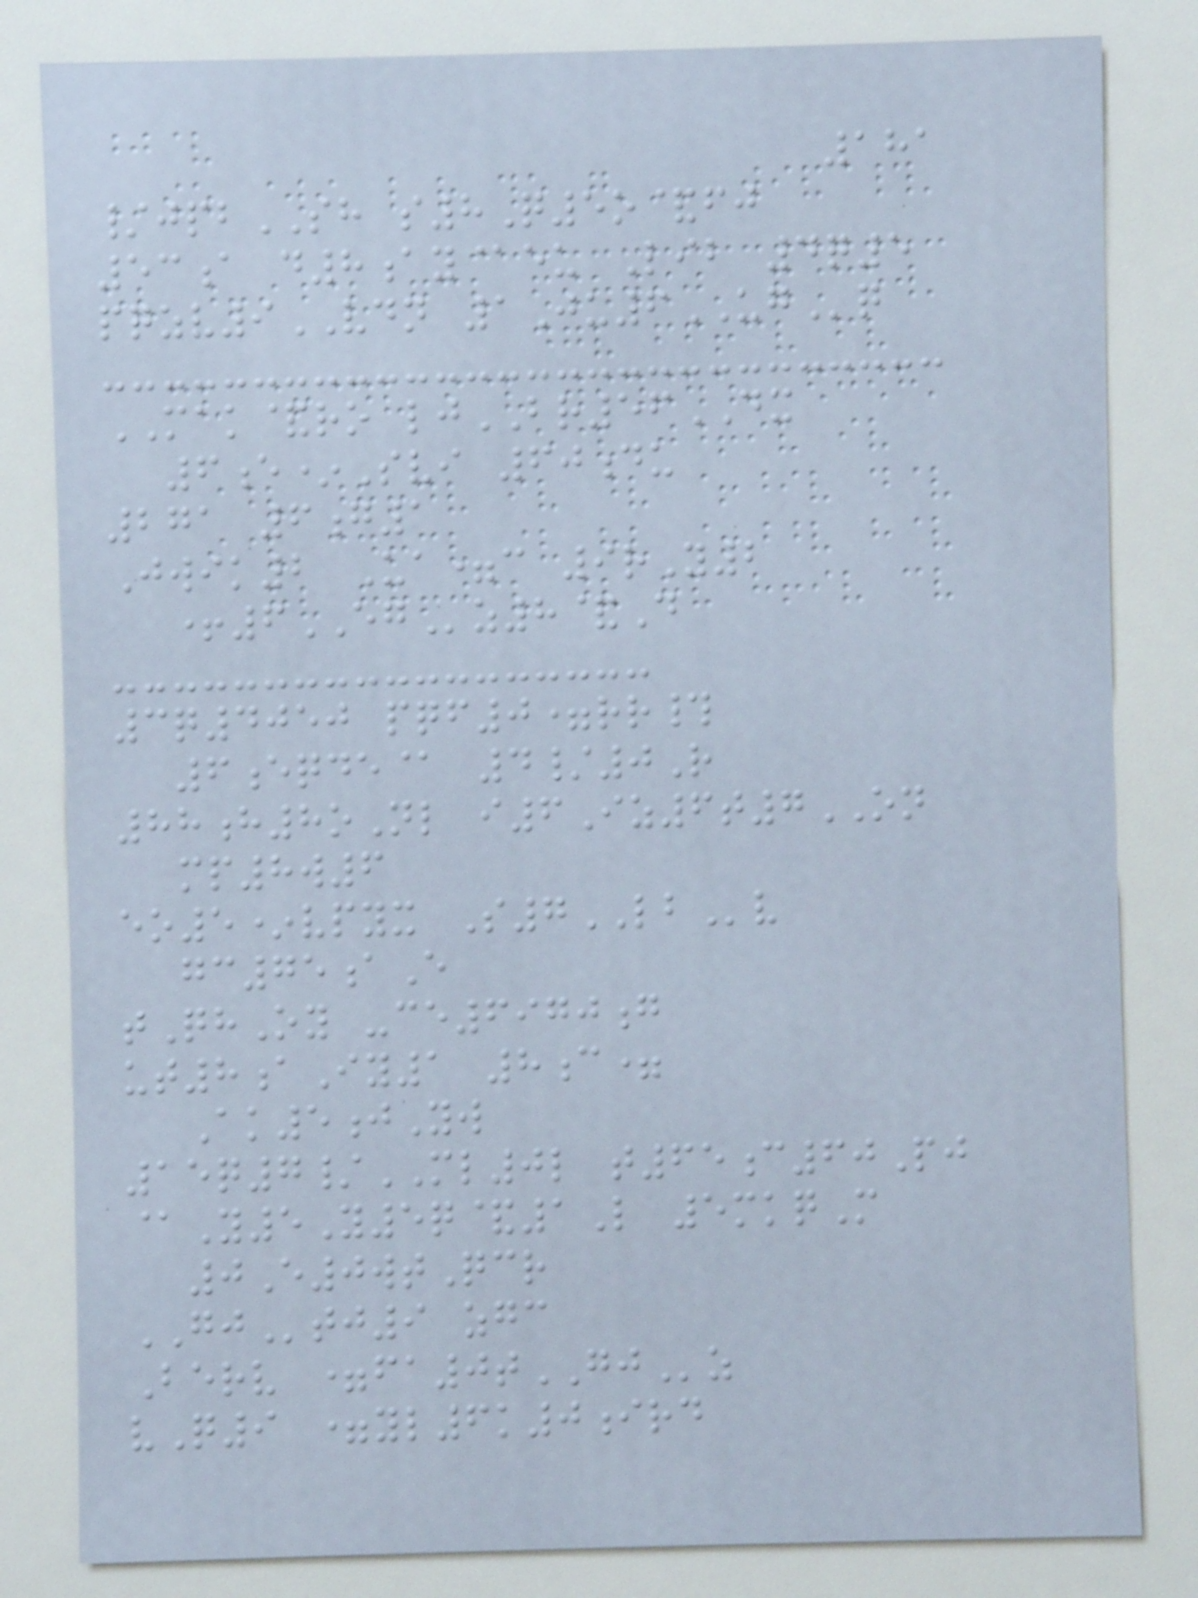181
/jpbSH s8Q5o&fj
53a d8ay@eu Lib 4q5
pqzv9VDN 1Ju6UGq
MAK&ro ljBR56DX
6e*Svi 60du
271 6g1
Jwik2 Ua=c 9rY2
+6EGz8&D
3q4050 pqf0=rr#
6eqde@ 4/0R
88h8oNl i6Iz6t7ON
mp8w6
eo5*vpyx S7LBv
gc75aE
tQhOy -ce6970g
ut8aIy1 8c=
Ak5jYw
15q7/ML0l t65c60Pj
@Y5Y5q&1L 5mkqM
0E0wtQcr
GJtj9 zgc
Berv =fa0tGJz
vQ9 =yl6k0ird
